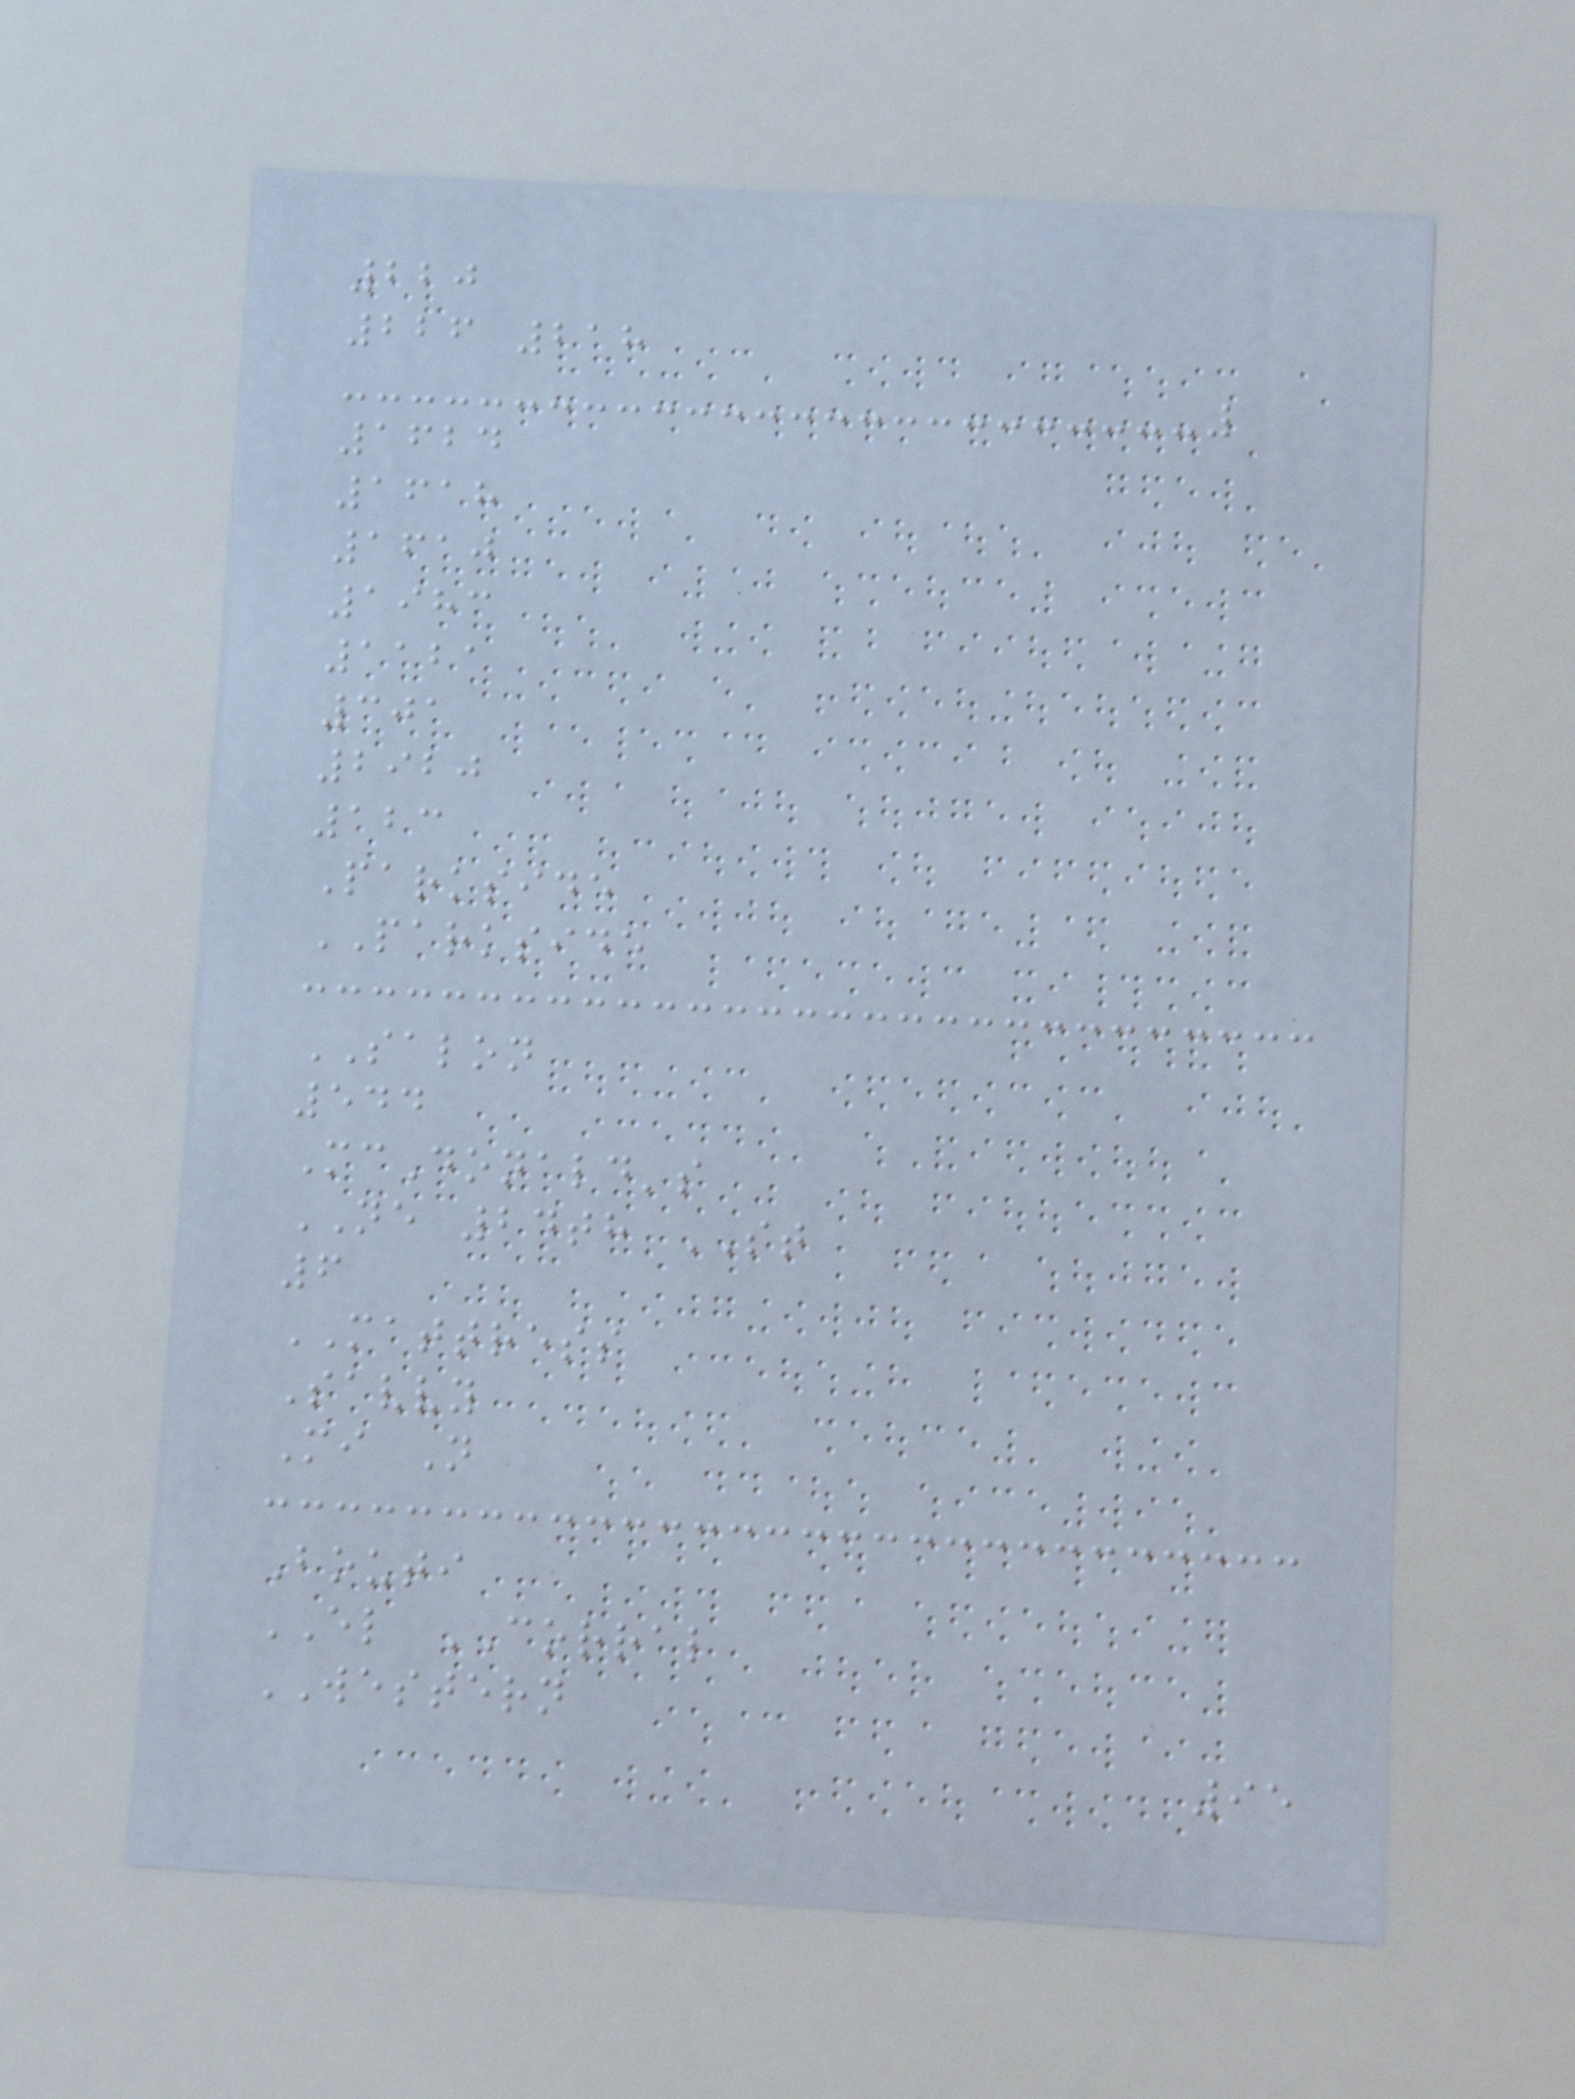220
226 218
1624
1618
1610
1983
1121
301
2920
123
Parkside
PARKSIDE
SALON
544
McDonald's
NE 24th ST
6
MATTRESS
Savvy
Mi N
Bouti
EL CORRAL
WESTERN
95
